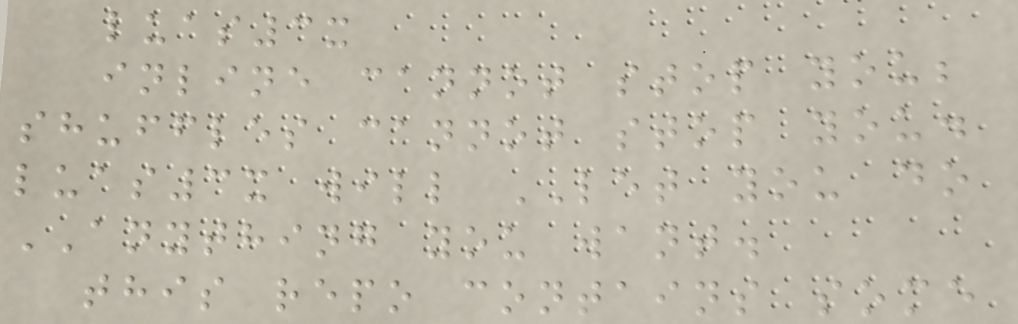luas3x
inline cannot stop you;
shuffles cannot stop you.
luas3x will LET you do
ANYTHING you want.
this repo contains some
